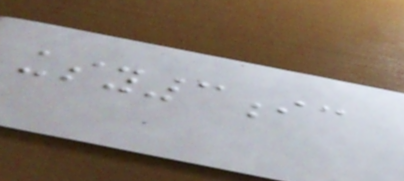usy3ic
